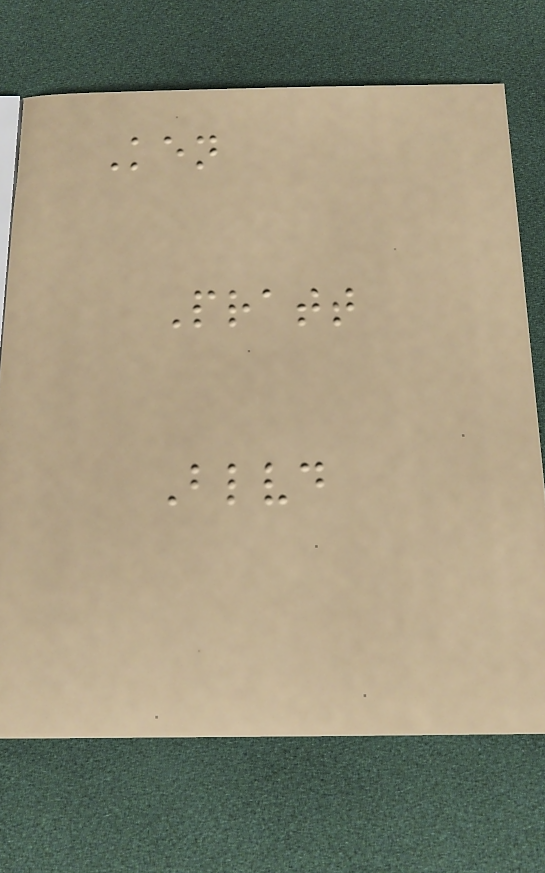Ken
Pratt
Blvd
